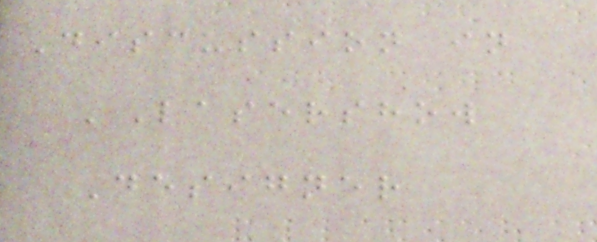Discussion in
'Lasershow
Designer
